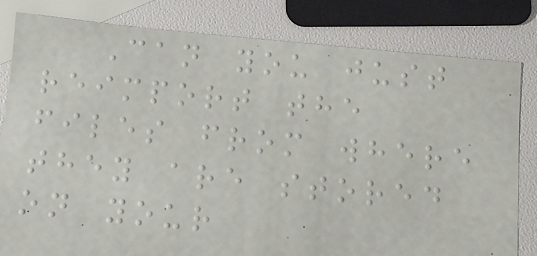Can you just
reimport the
files from where
they are stored
on your
